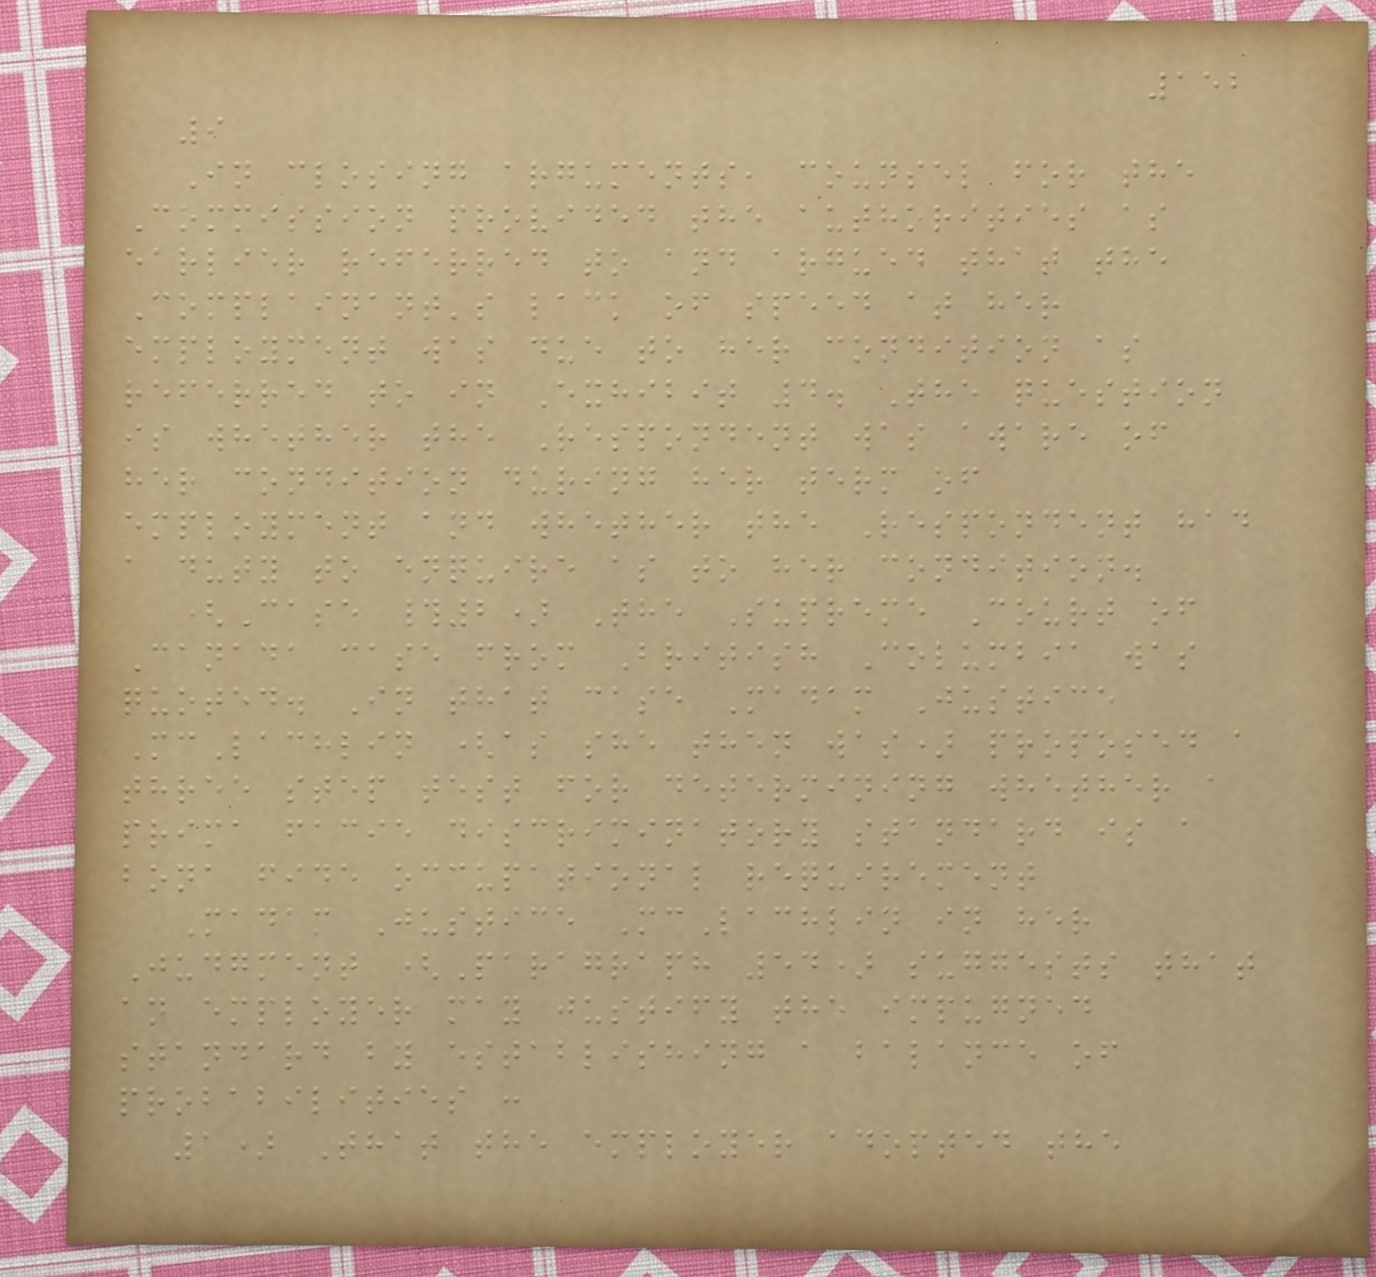152
9
In closing arguments, counsel for the
Commission provided the authorities as
earlier referred to and argued that the
Complainant's lack of speed at her
employment was due to her condition as
referred to in Exhibit 4. The question
is whether the Respondent was aware of
her condition during her term of
employment and whether the Respondent had
a duty to enquire as to her condition.
(Case #2) The Supreme Court of
Canada case from British Columbia was
quoted. In that case Madam Justice
McLachlin (as she then was) proposed a
three step test for determining whether a
prima facie discriminatory standard is a
bona fide occupational requirement
Madam Justice McLachlin in her
Judgment (Paragraph 54) suggests that
an employer may justify the impugned
standard by establishing a balance of
probabilities :
1) That the employer adopted the
